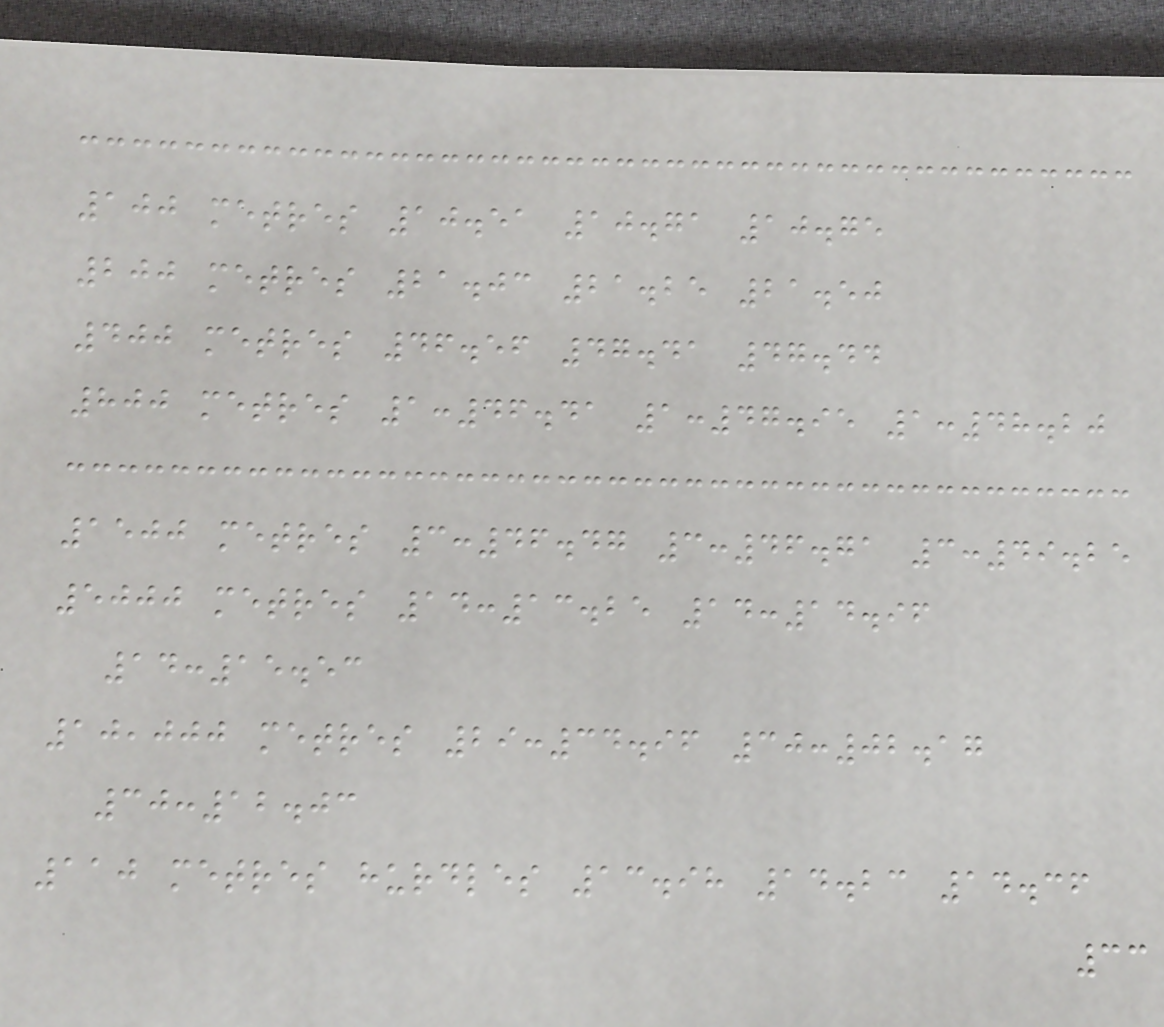100 metres 10.51 10.71 10.75
200 metres 21.03 21.25 21.50
400 metres 46.56 47.41 47.44
800 metres 1:46.41 1:47.95 1:48.20
1500 metres 3:46.47 3:46.71 3:49.25
5000 metres 14:13.25 14:14.96
14:15.53
10,000 metres 29:34.96 30:02.17
30:12.03
110 metres hurdles 13.98 14.23 14.36
33
